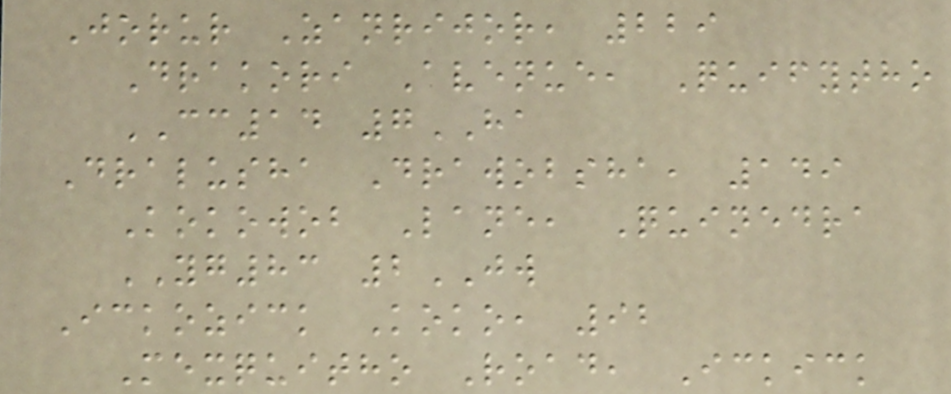Jorur Zanrijor, 229
Drakori Avenue, Quifytho
CC14 7HA
Dralusha Drawobsha, 149
Kokowob Lane, Quinedra
YG83 2JW
Ickozick Koko, 92
Mexquitho Road, Ickick
